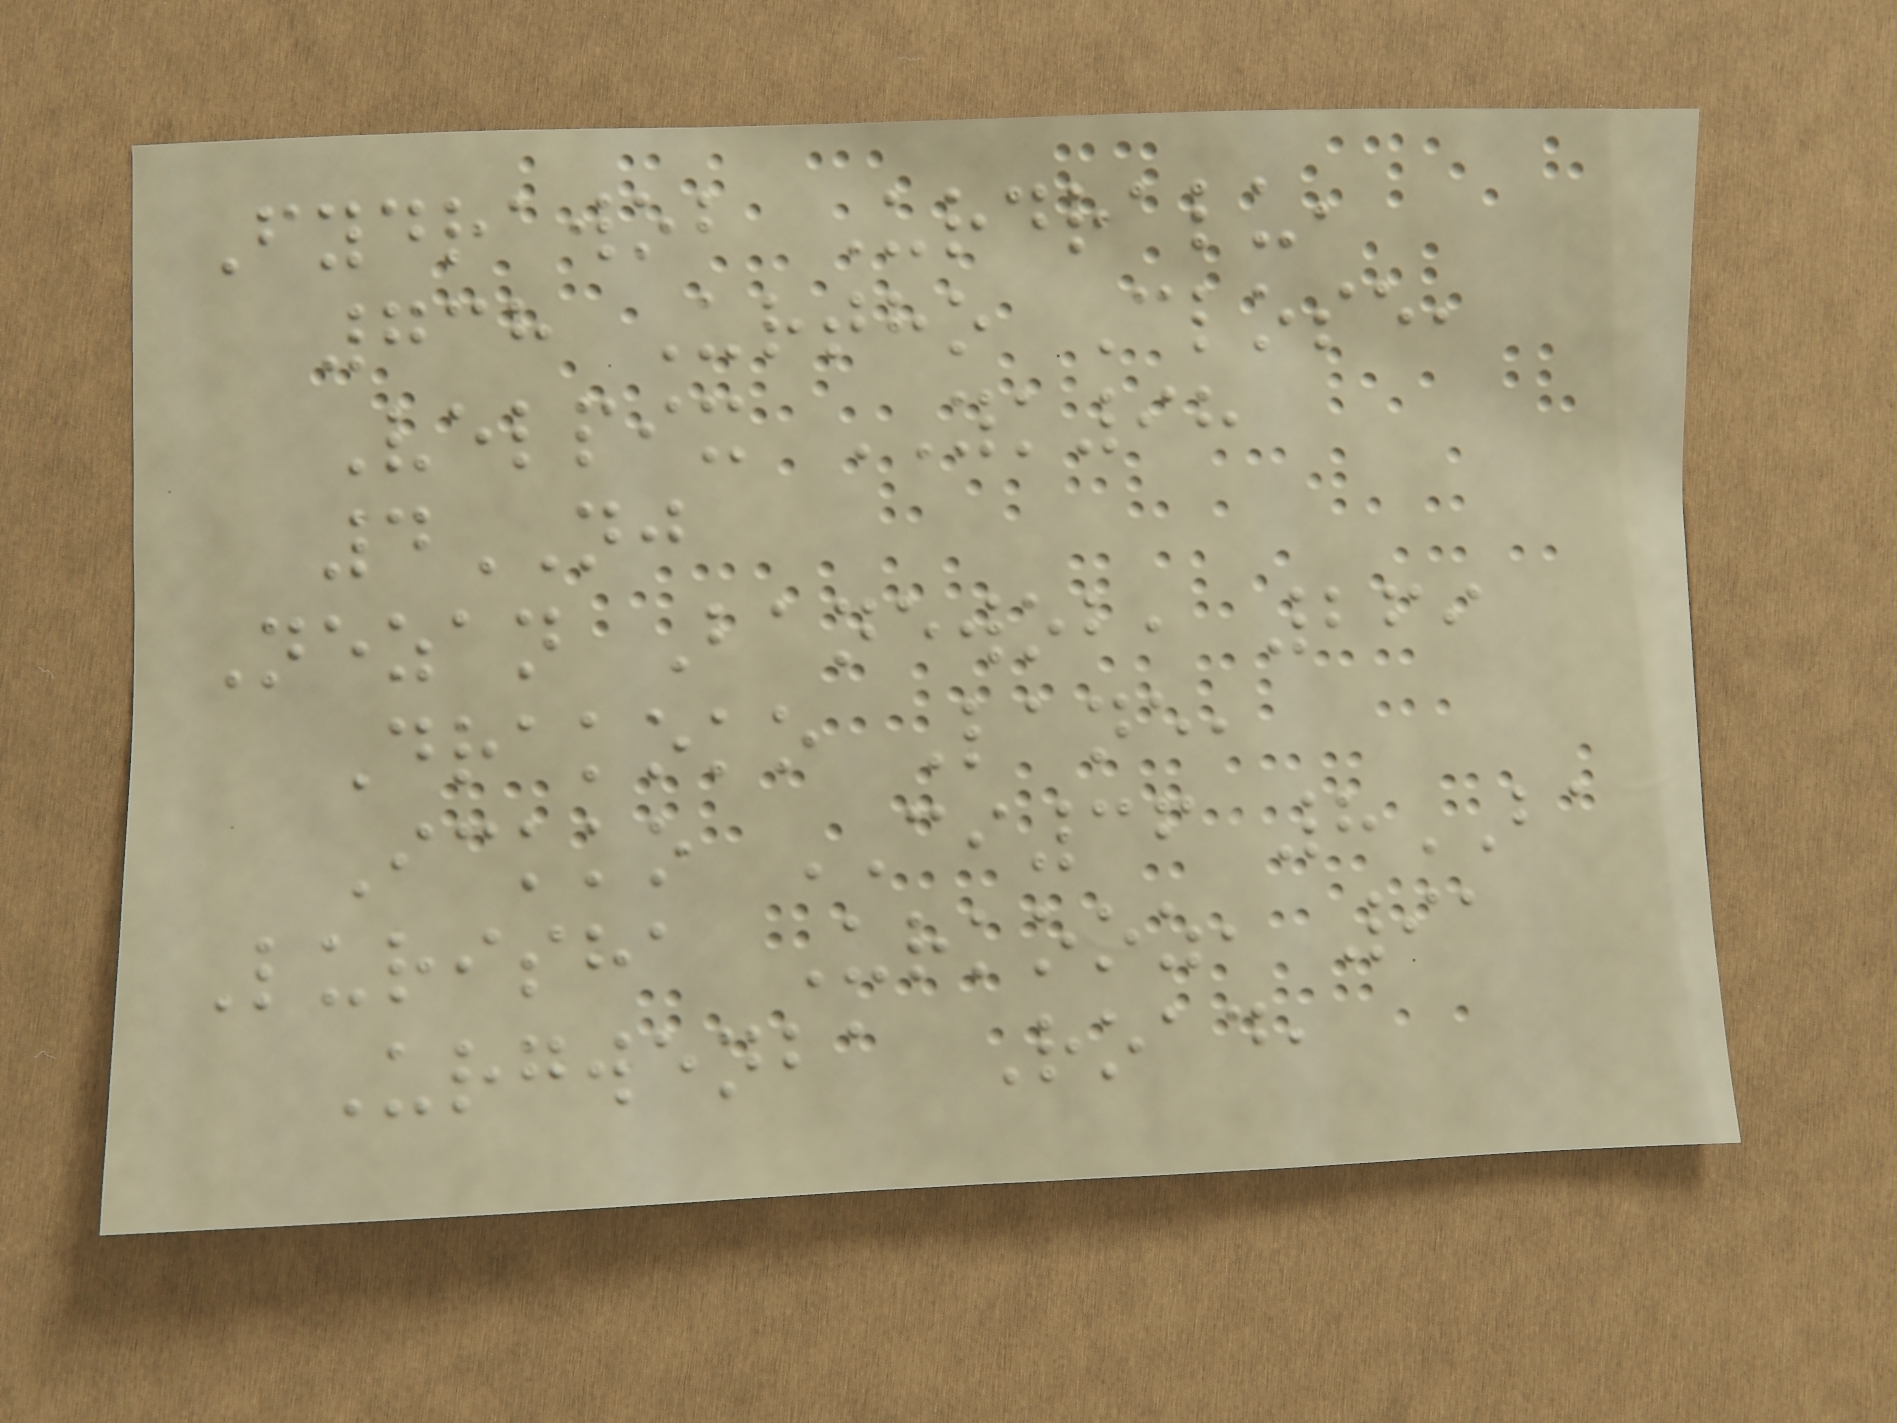Fydrawob Urdralu,
738 Urtho Close,
Velpix YK98
4NJ
Nezan Banewob, 269
Drakoko Lane,
Ickko CI36 8BA
Lurisha Urkooz, 91
Urgwenba Road,
